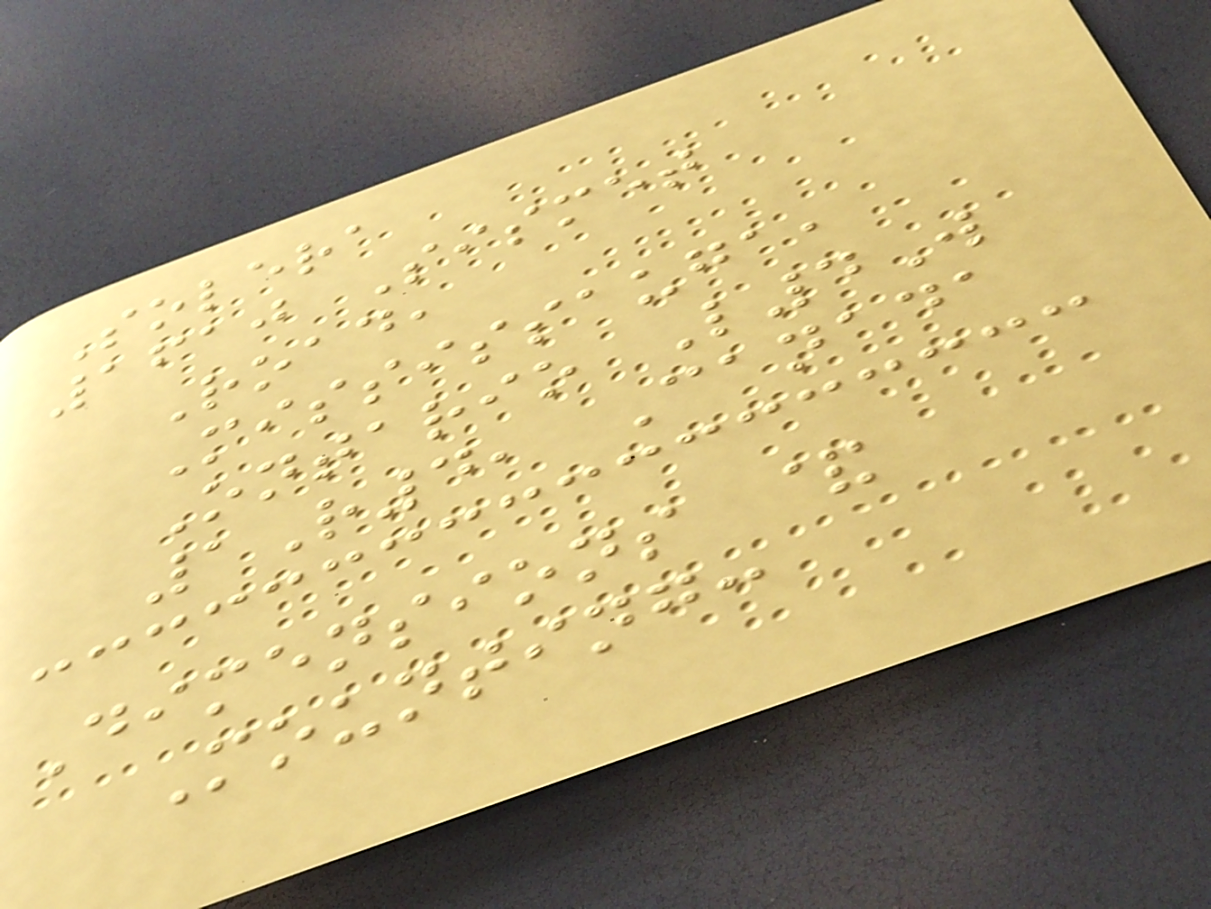Solera
1610 Sismet
Road,
Mississauga,
Ontario L4W
1R4, Canada
Dimensions &
Mounting:
